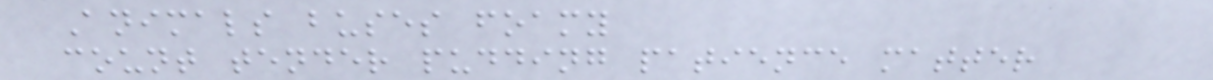Animals buses foamy
count tender pudding patience matter
